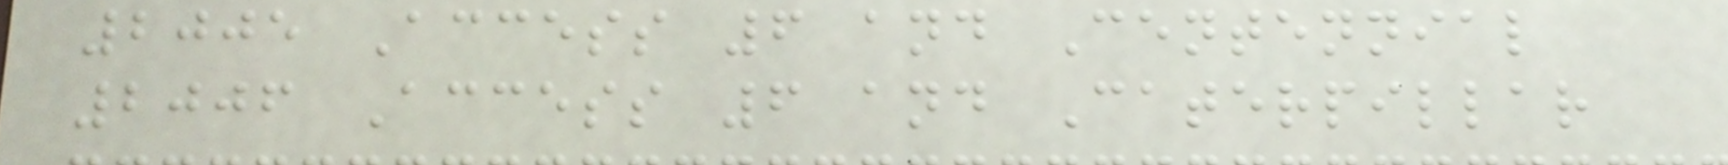2005 Access 6 and Centennial
2006 Access 6 and Caterpillar
